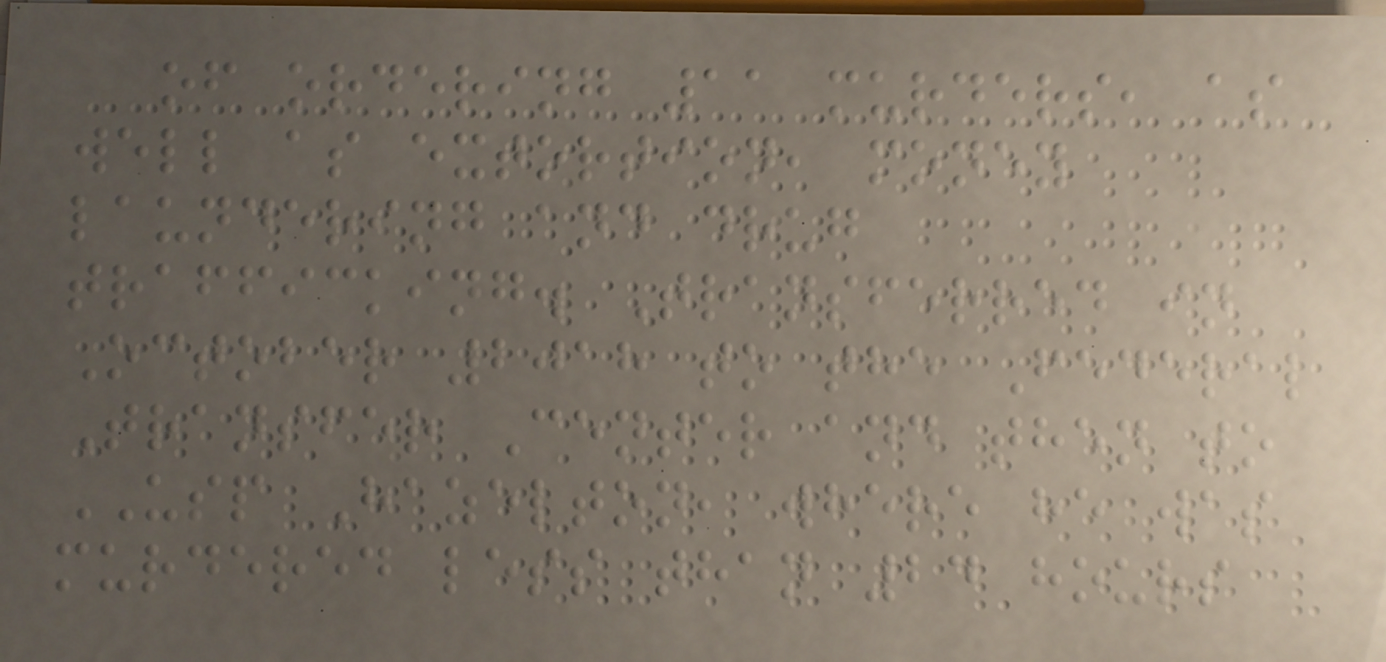of ordering 11 murders, as
well as extortion, money
laundering and drug
trafficking. Transferred in
October 2018 to the Federal
Transfer Center and then to
USP Hazelton, where he was
murdered less than 24 hours
